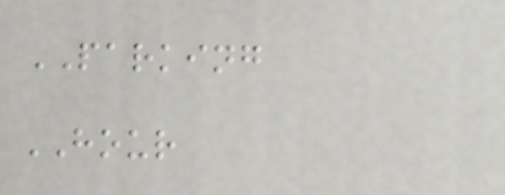PARKING
HOUR
